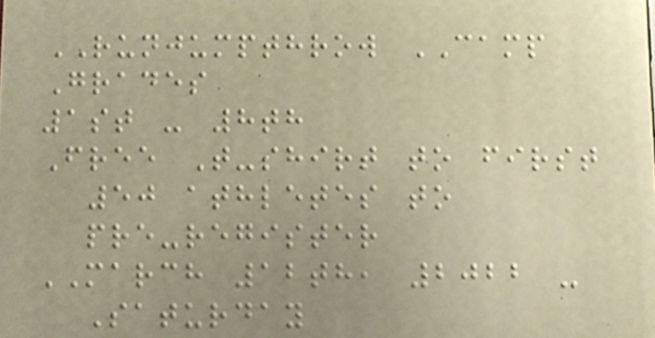RUNJUMPTHROW CAMP
Grades
1st - 8th
Free T-shirt to first
50 athletes to
pre-register
MARCH 12th, 2022 -
Saturday
